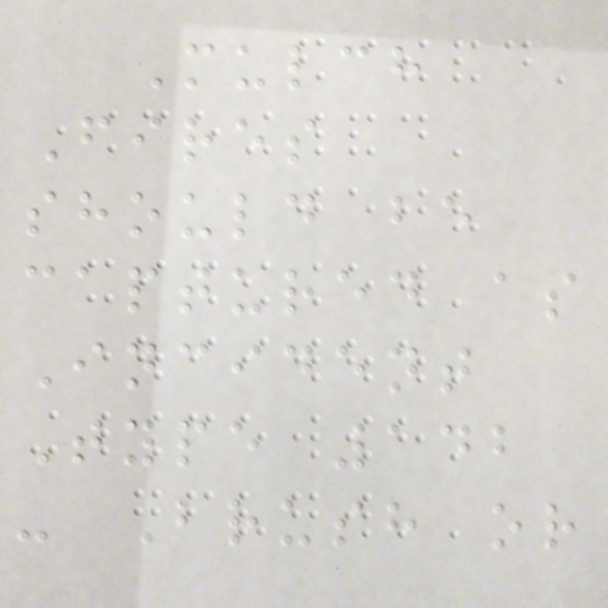Mulch
Fires
should be
captured as
Incident
Type 142
- Brush or
